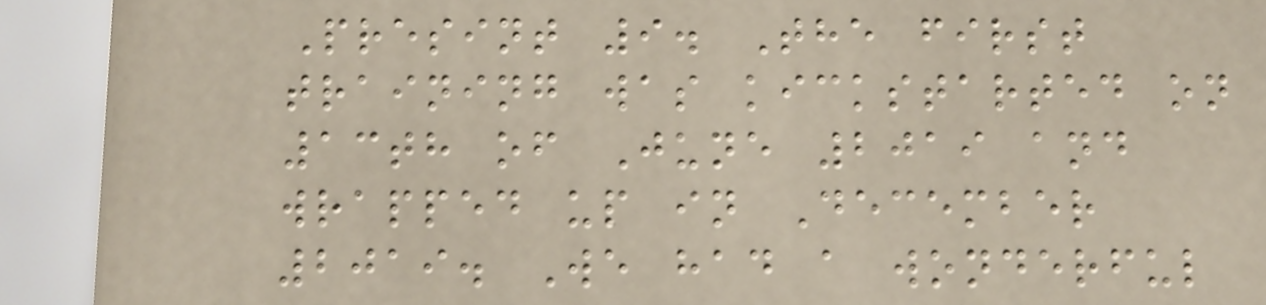Presint 9. The first
training was kickstarted on
13th of June 2019 and
wrapped up in December
2019. We had a wonderful
